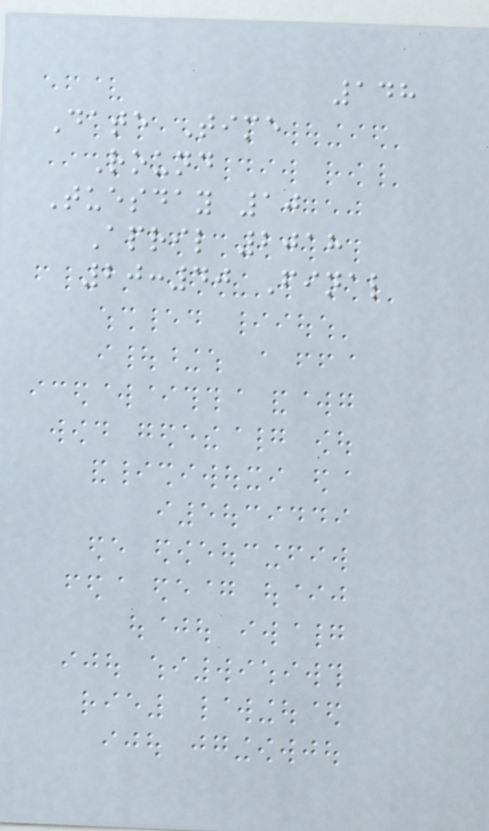148
Date Time
Round
Tuesday 10
April 2018
20:40 Final
